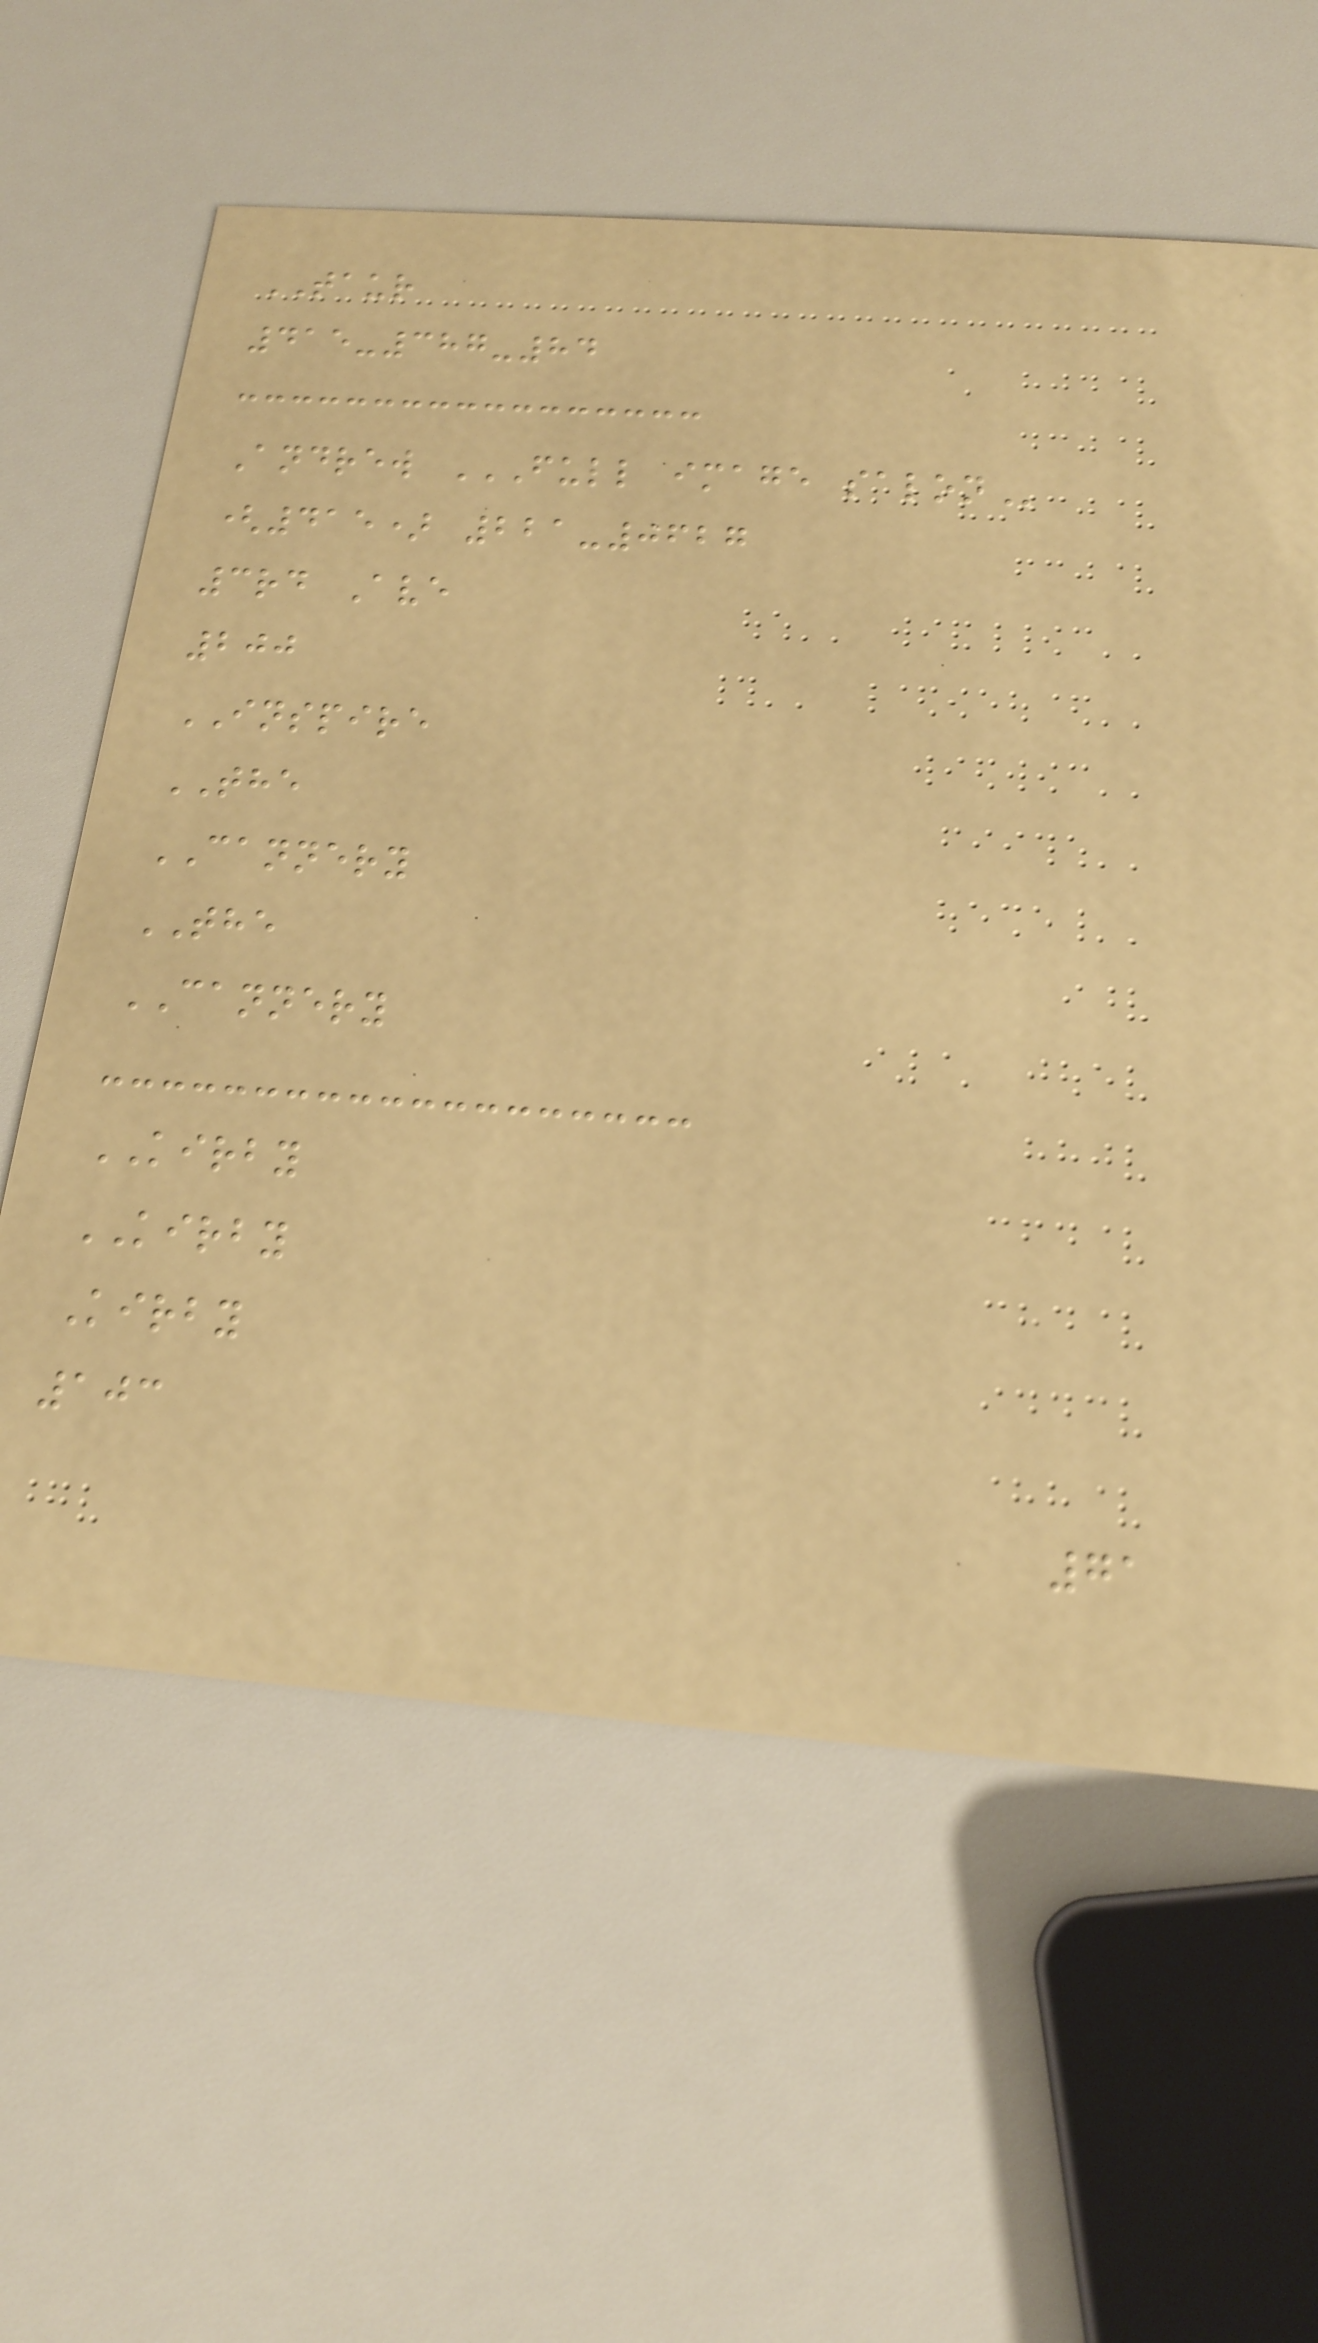TAUR
415-387-84
Andrew FULL IMAGE SALON
(415) 221-0627
3rd Ave
200
INSPIRE
THE
CANNERY
THE
CANNERY
KIRBY
KIRBY
Kirby
103
71
